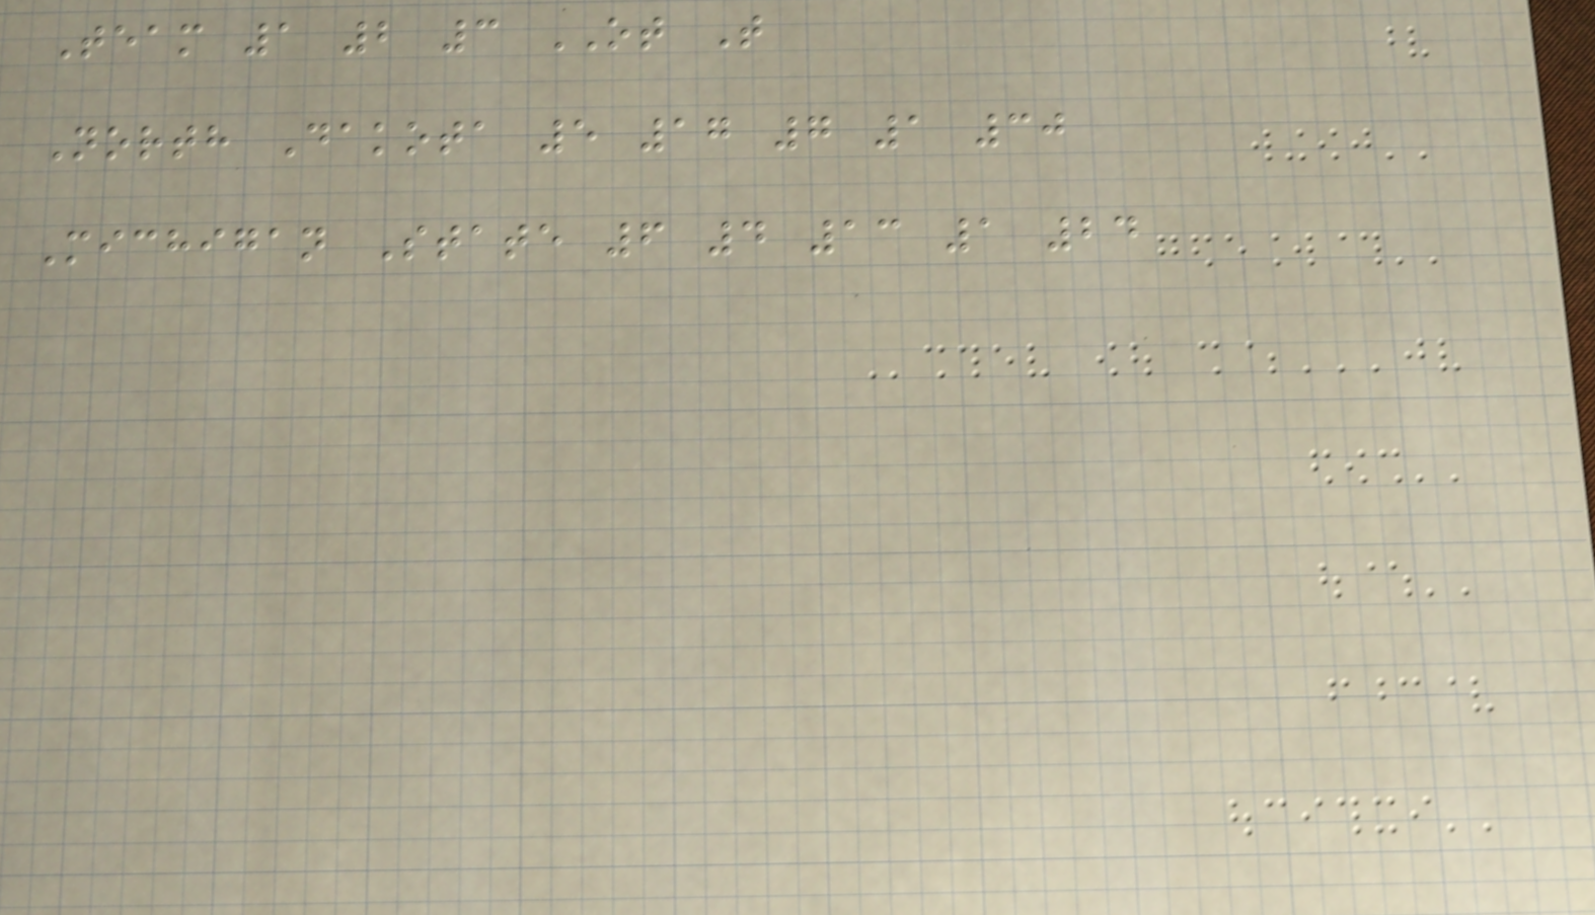Team 1 2 3 OT T
North Dakota 5 17 7 1 30
Michigan State 6 4 13 1 24
